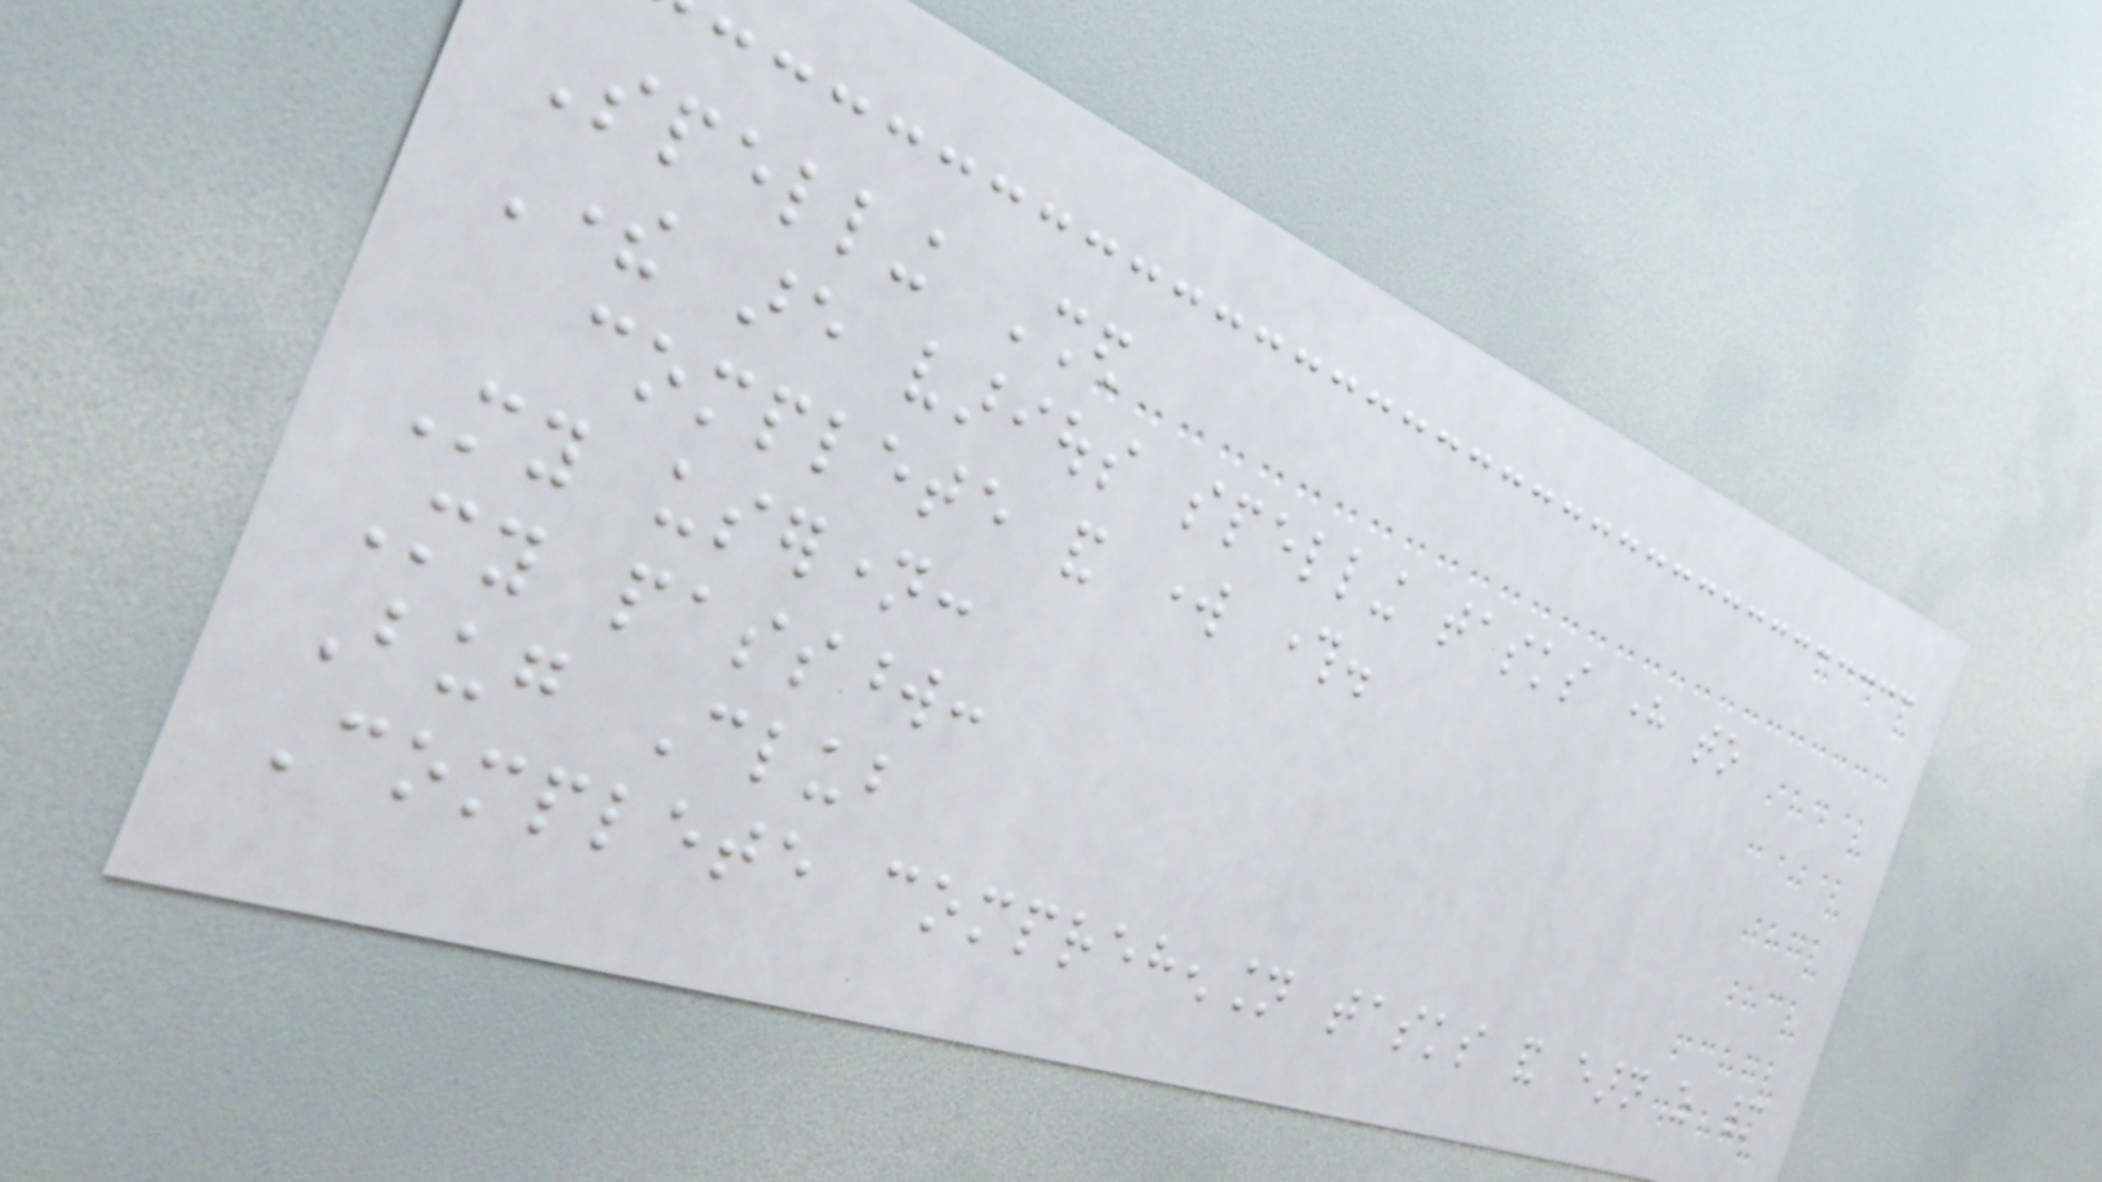Spelling Shed
There are various spelling tasks here to
complete and work through.
My username:
My password:
Bug Club
Complete comprehension tasks and earn as many
